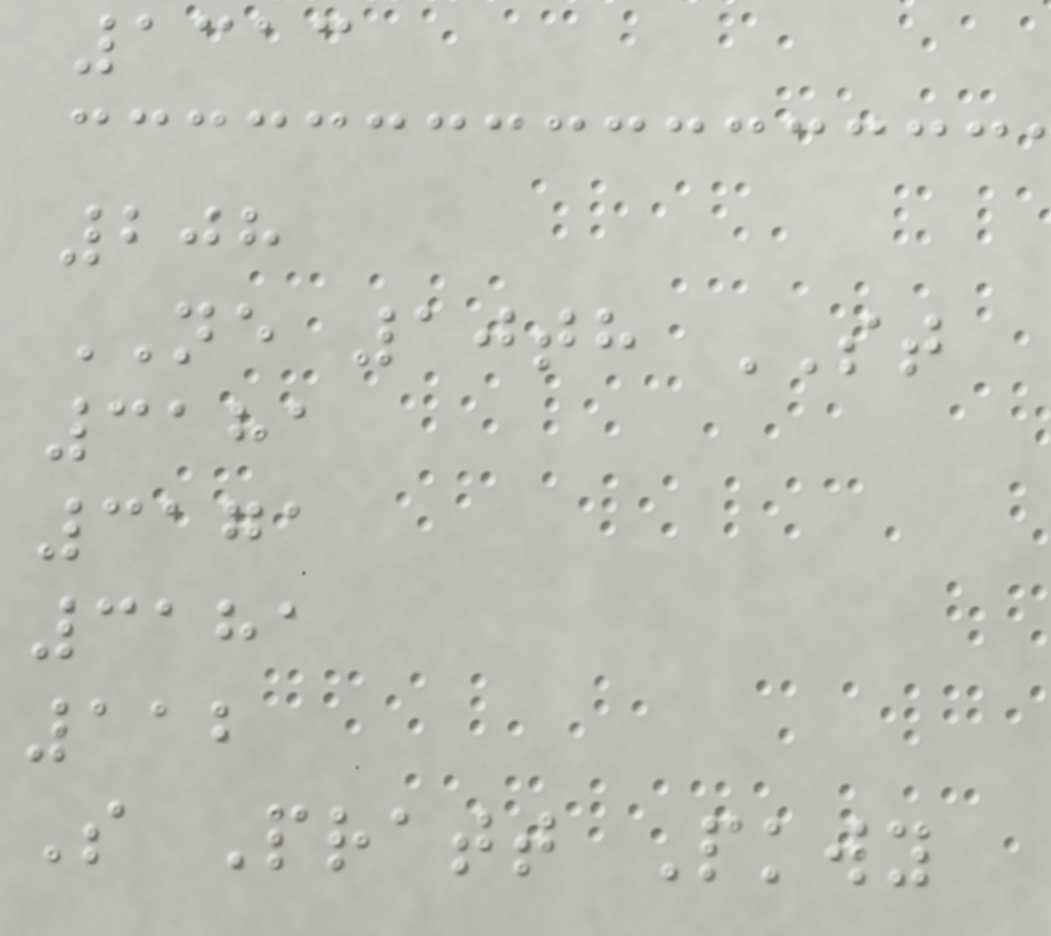1313
208
NE 10th ST
3181
3171
3181
112
S Pratt Pkwy
